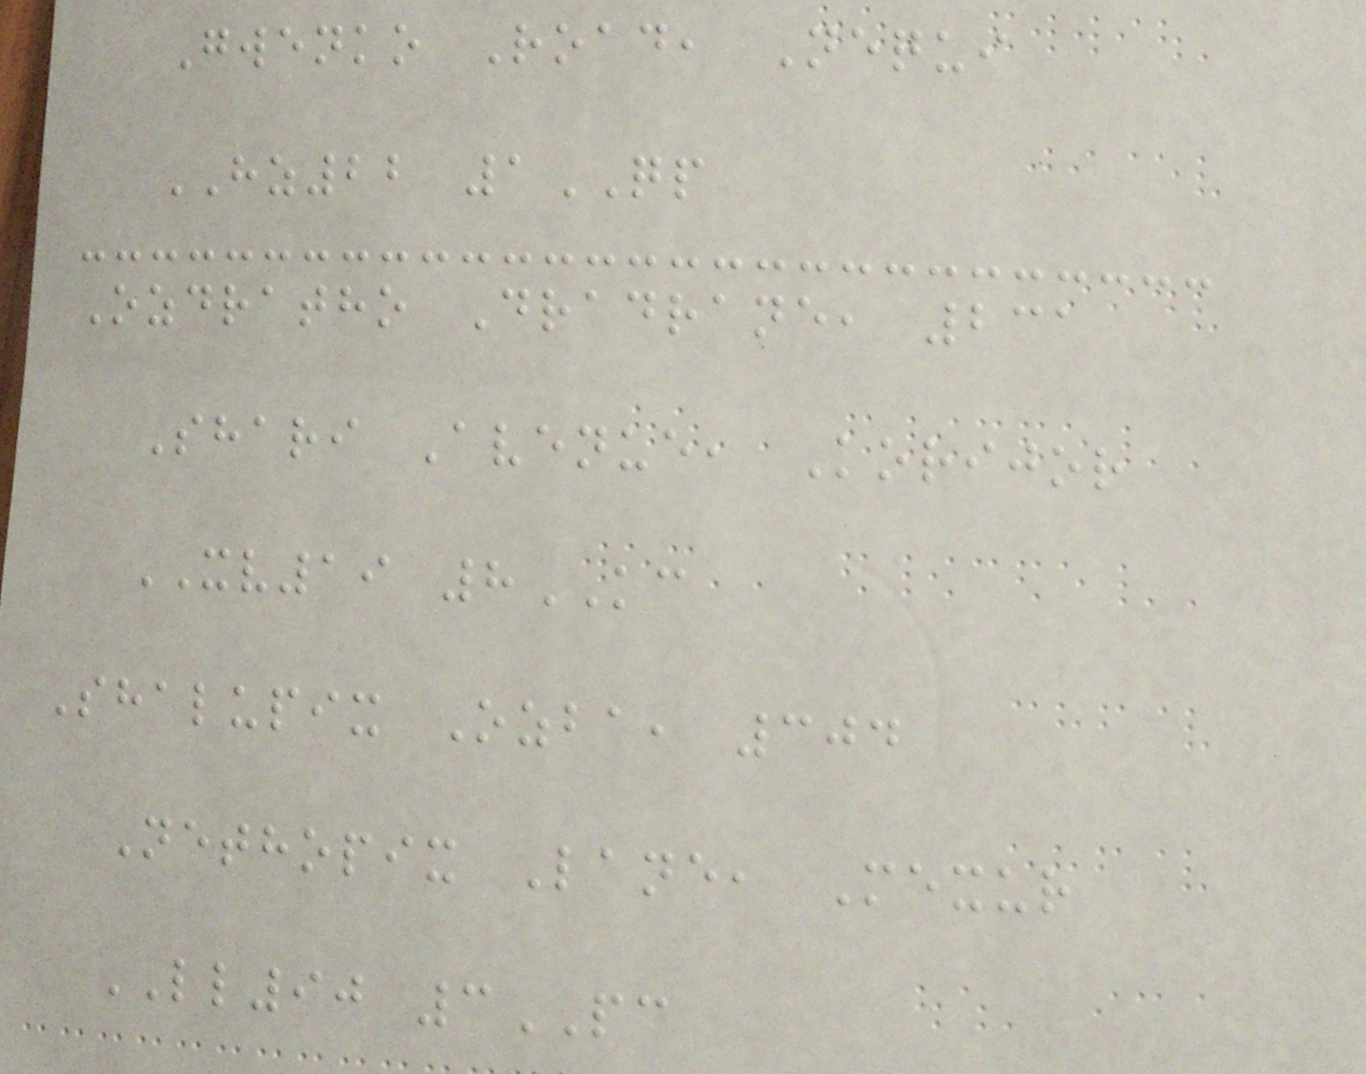Gwenko Road, Nequi
HZ22 1QP
Ozdratho Dradrane, 231
Shari Avenue, Korijor
XV19 8KC
Shalupix Ozba, 304
Nethopix Lane, Mexur
LL90 3PC
